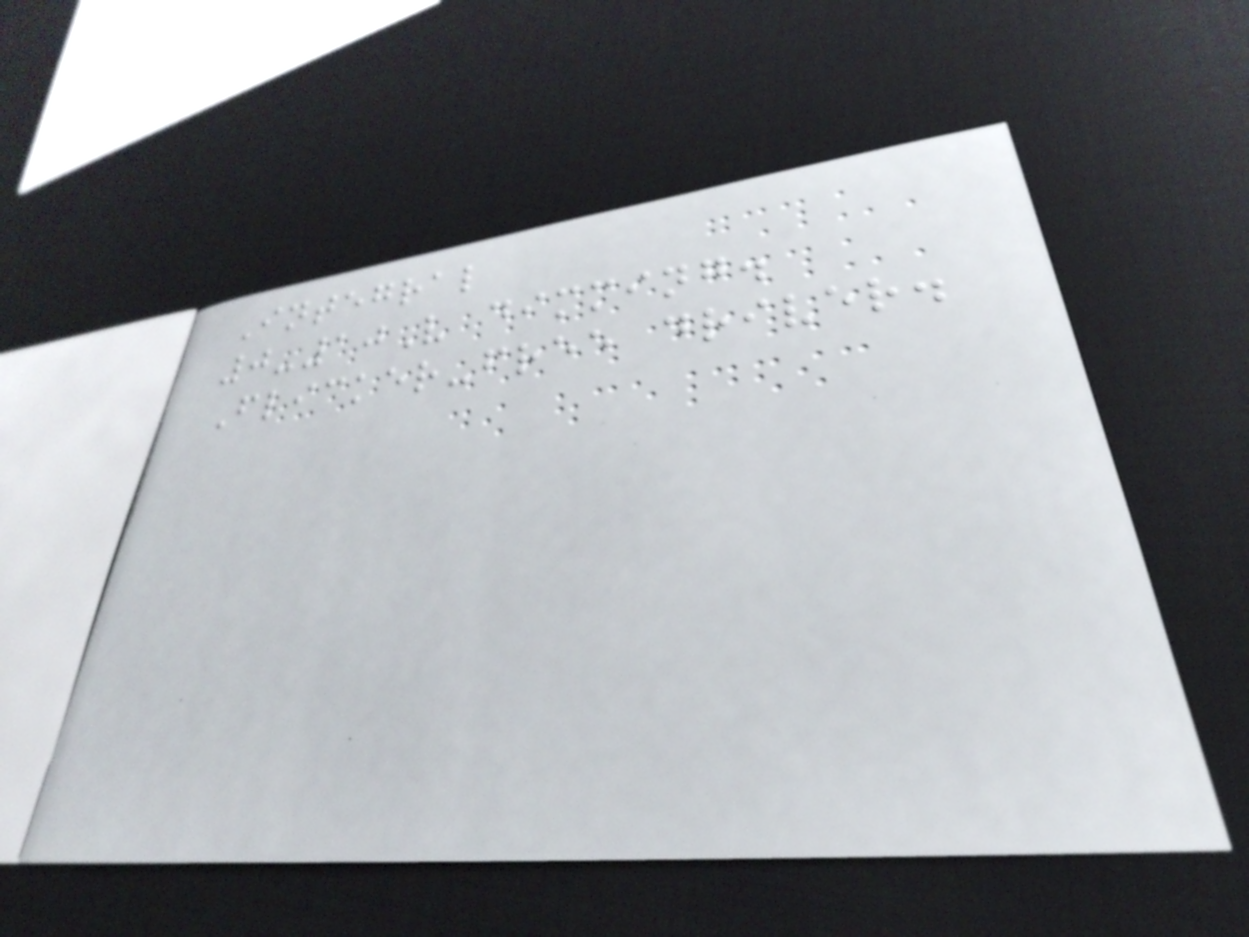Integral
0-10V dimming.
Flicker-free driver.
